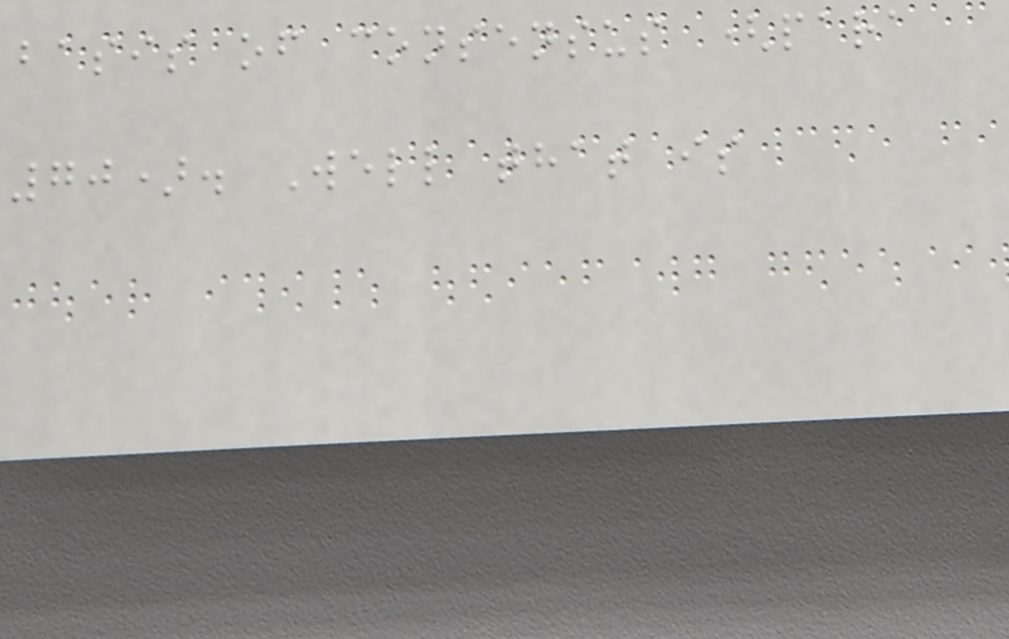basis of consensus (para
70). Well that is
